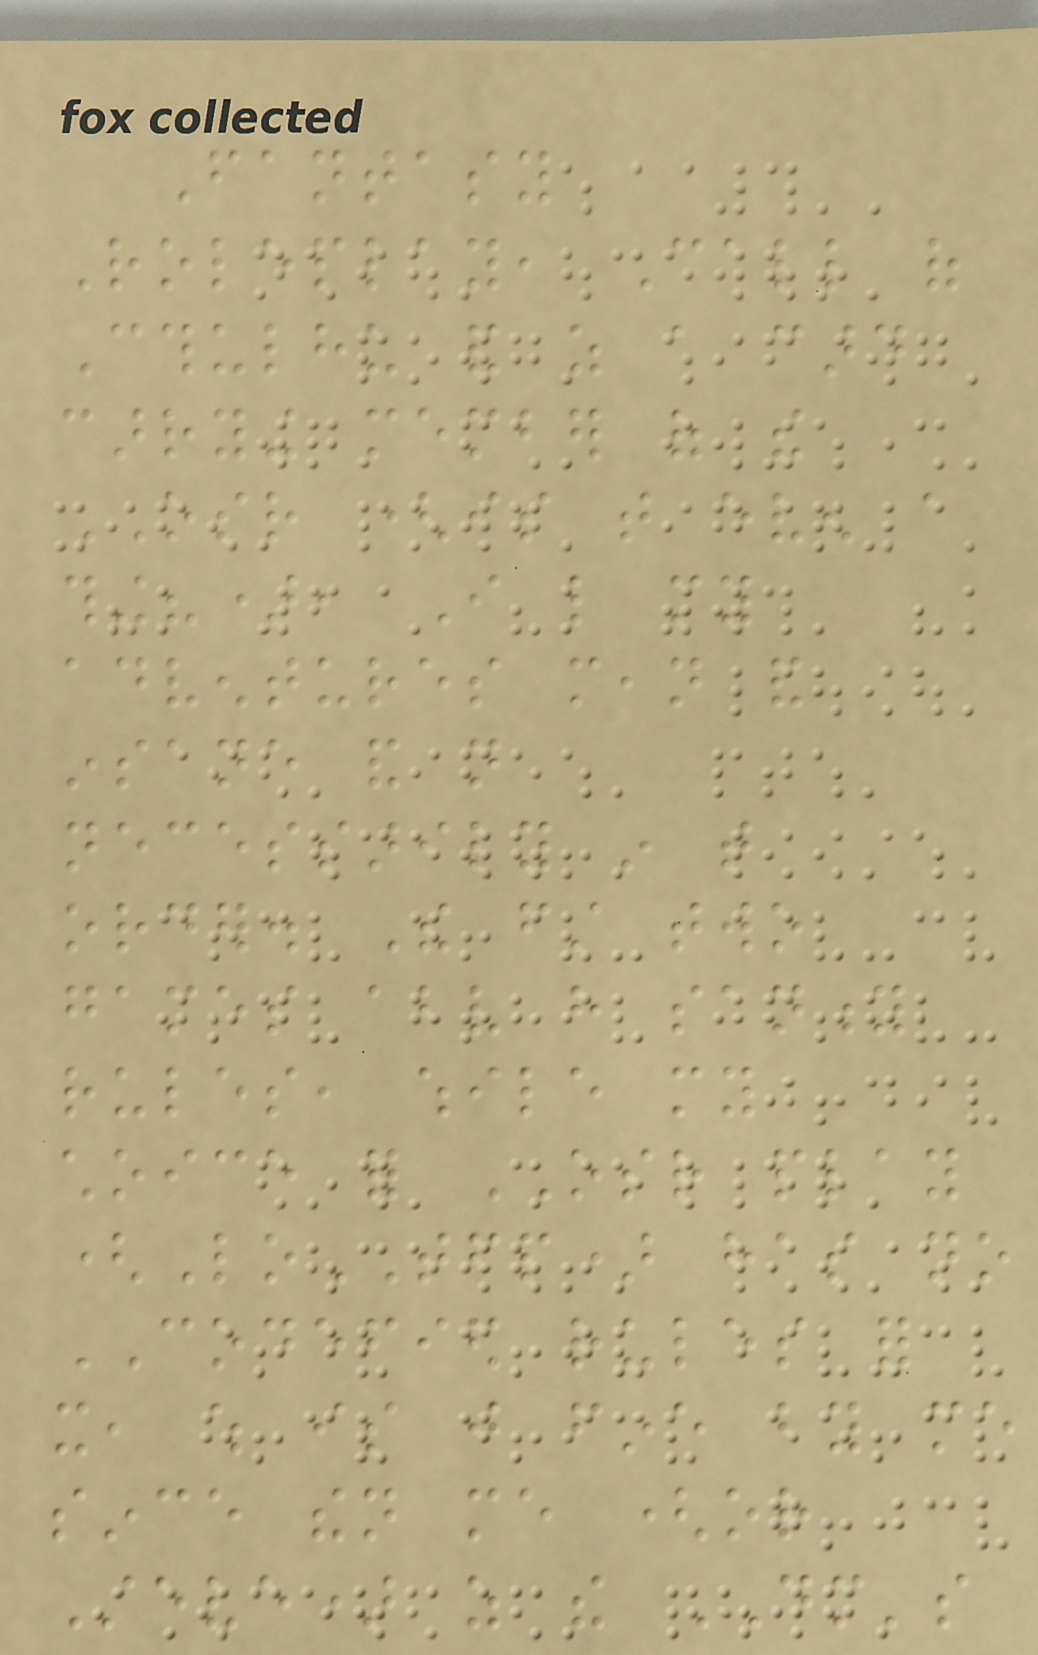Fantasy
Roleplay, Call of
Cthulhu and as a card
carrying member of the
OSR (is that even a
thing?), I like my
adventures mean and
insane and not
necessarily in that
order. The first two
games above have sanity
rules, while my
choice for OSR play
(LoTFP) has no
CODEFIED rules for
it, which is just fine by me
since then me (or
Steve) as the DM's
